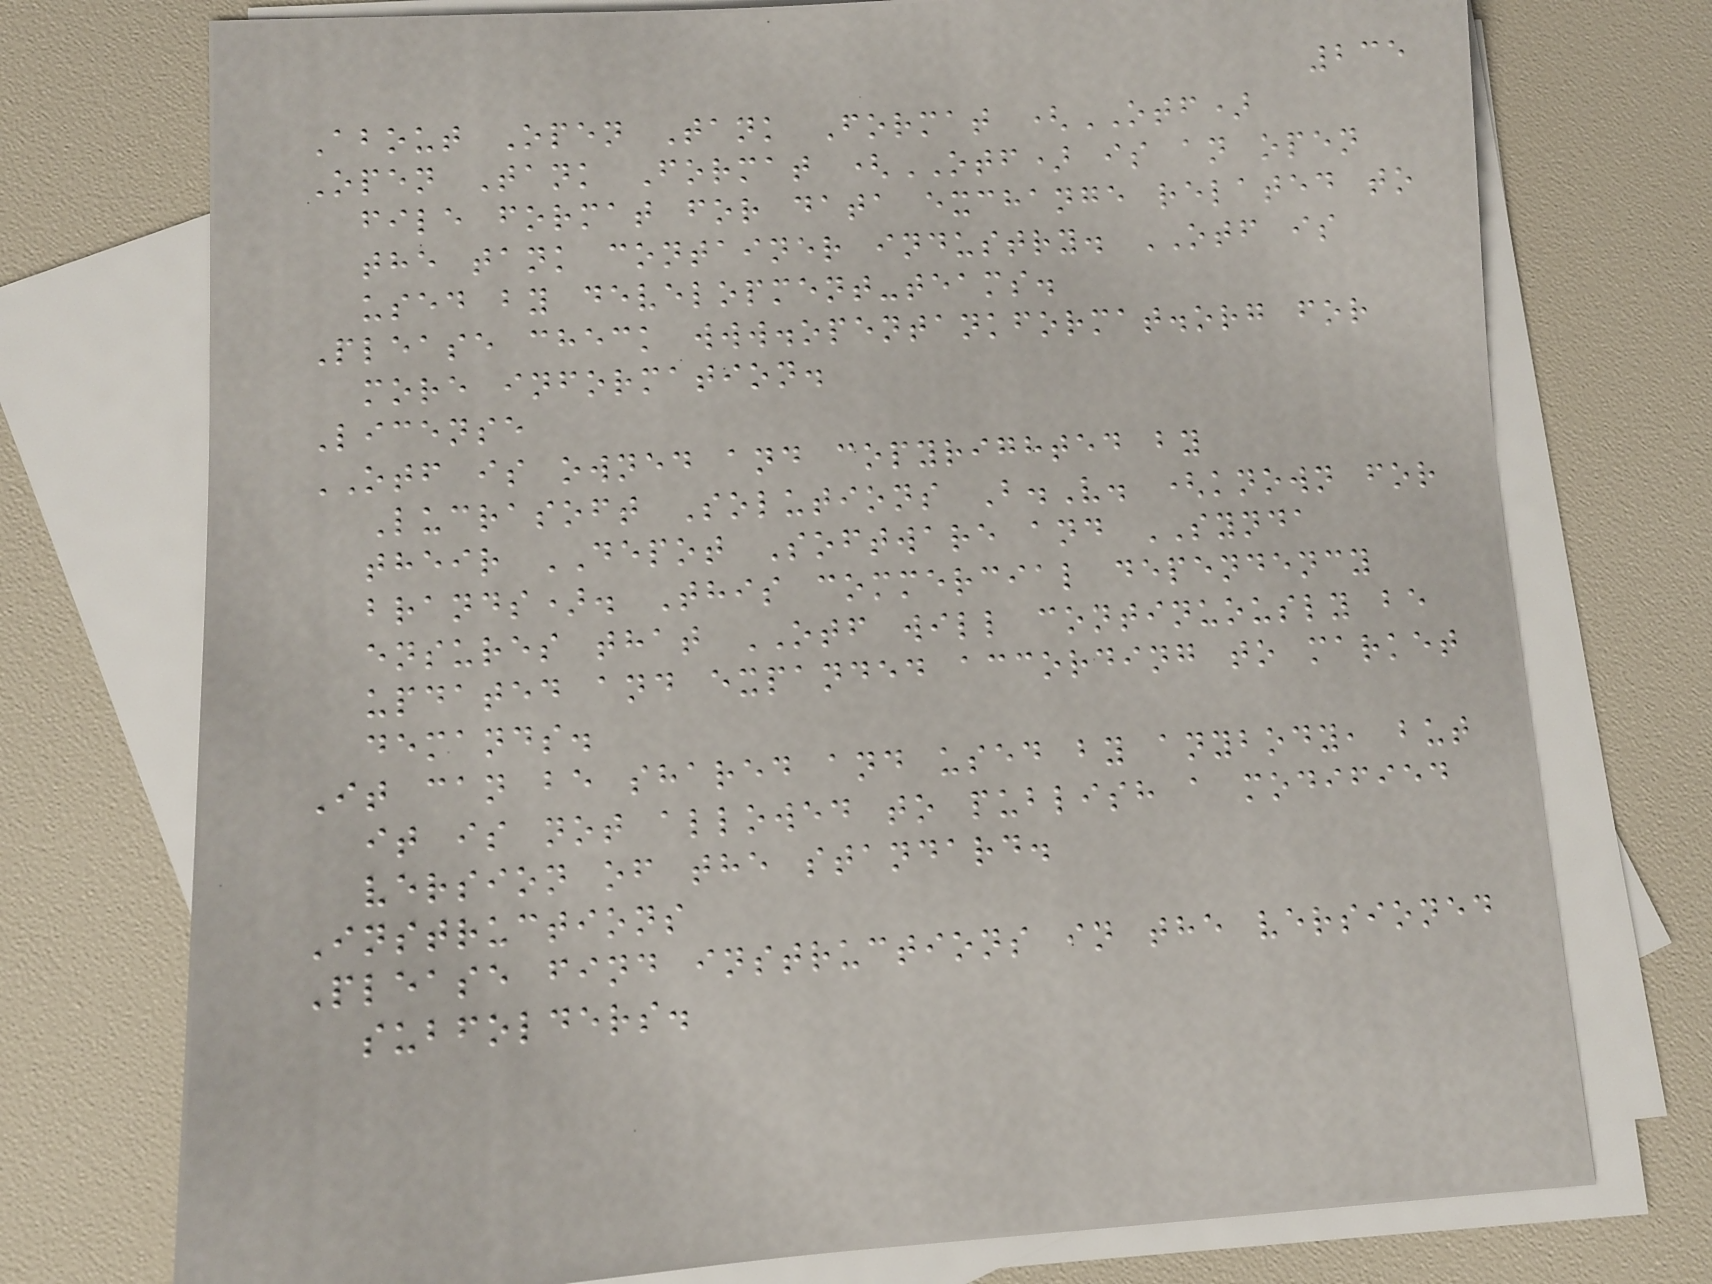235
About Open Tank Format (OTF)
Open Tank Format (OTF) is an open
file format for data exchange related to
the tank container industry. OTF is
used by development-teams.
Please check www.opentankformat.org for
more information.
License
OTF is owned and copyrighted by
Lucrasoft Solutions B.V. (known for
their DEPOT Software and SYNDA
brands). This commercial dependency
ensures that OTF will continuously be
updated and expanded according to market
demands.
It can be shared and used by anybody, but
it is not allowed to publish a modified
version of the standard.
Instructions
Please find instructions in the versioned
subfolders.
